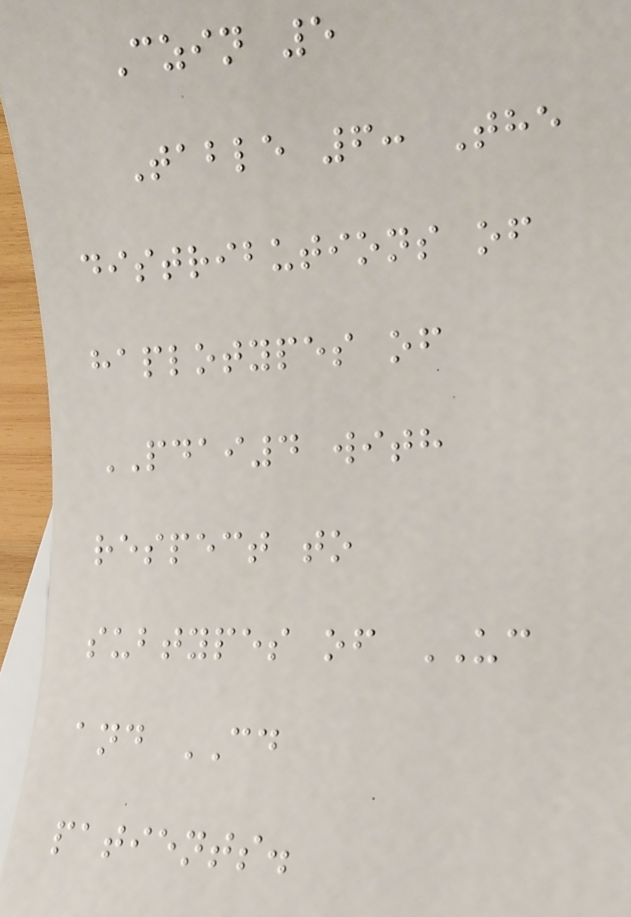Czin 5
Table 6: The
distributions of
haplotypes of
PDAI4 with
respect to
subtypes of UC
and CD
patients.
